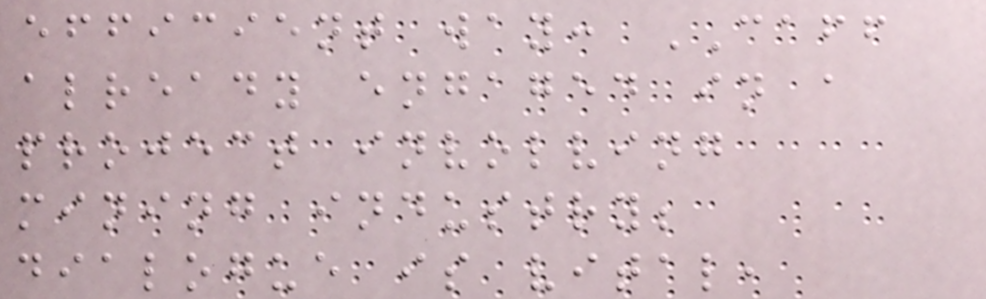efficient way: CAFF
already engaged in a
project involving
mining industry;
dialogue is vital,
